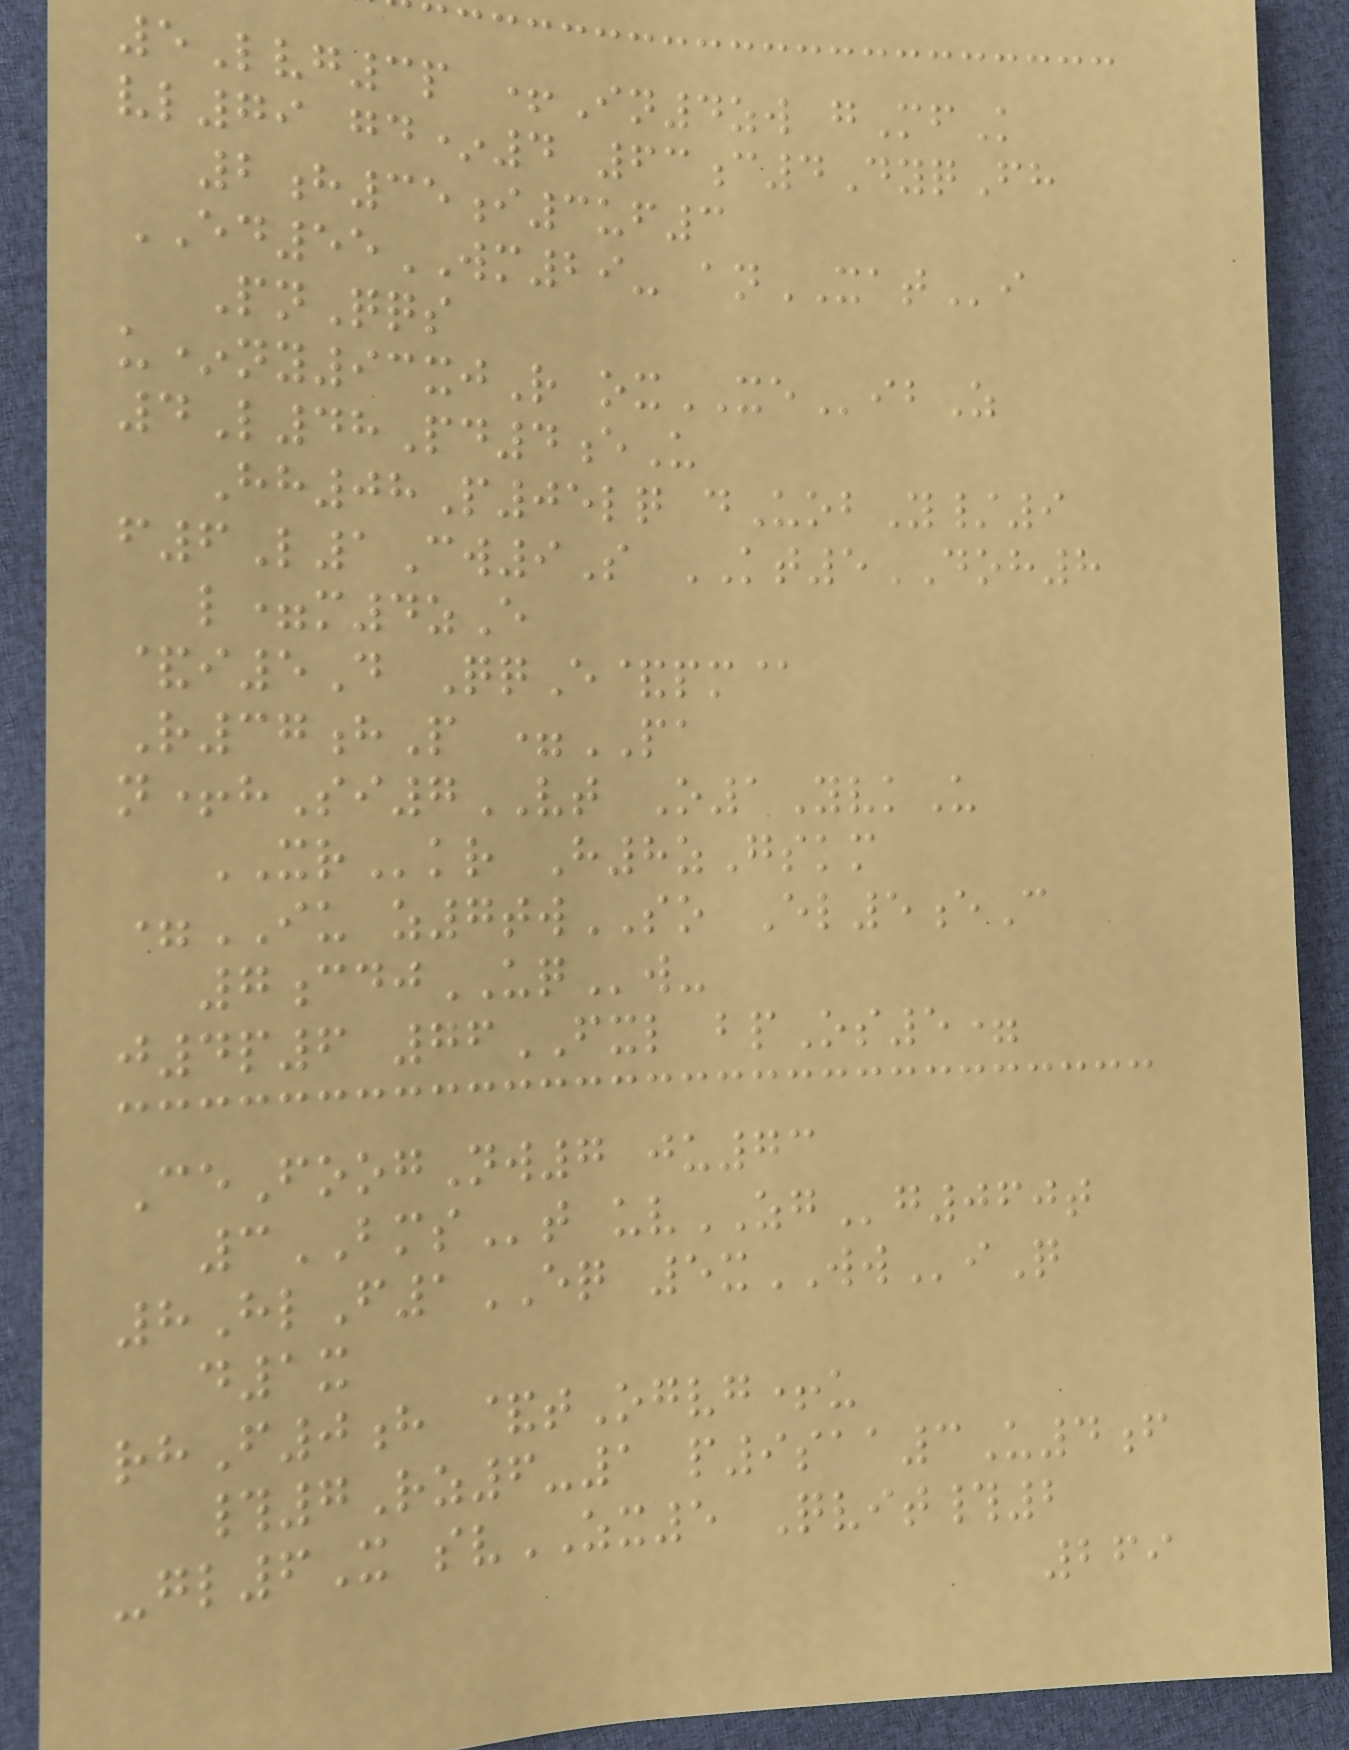5Lvg3p +In4zw gMfK
vl79 gd*4 63c4DyqFh
2h35i3uf3
ED55WM29- anXATi
PnQqs
u*ny93xjR oxXEibZ
4L48Pd4eU
Hh08P05lq dUobY/9
f6L1Cw9S KT5DOH8
l=m4zE
&i5D QqE&pm@
R37hP =PA
n+hSi7VT O1YvkU
XRkr H8zGskm
=IU z7twSO El5eC
7cdjUQw-
j4p6 76FXL bpOs5=
CeFoogNw7 ju73
3BMSt uvZGg060t
8HlF1EQ 5xWWiQ
d1x
rhF0h &tOgvg+u
#7Rz6-1 p9saa3U4f
-gl6X svZX5 Qvit#2
269
